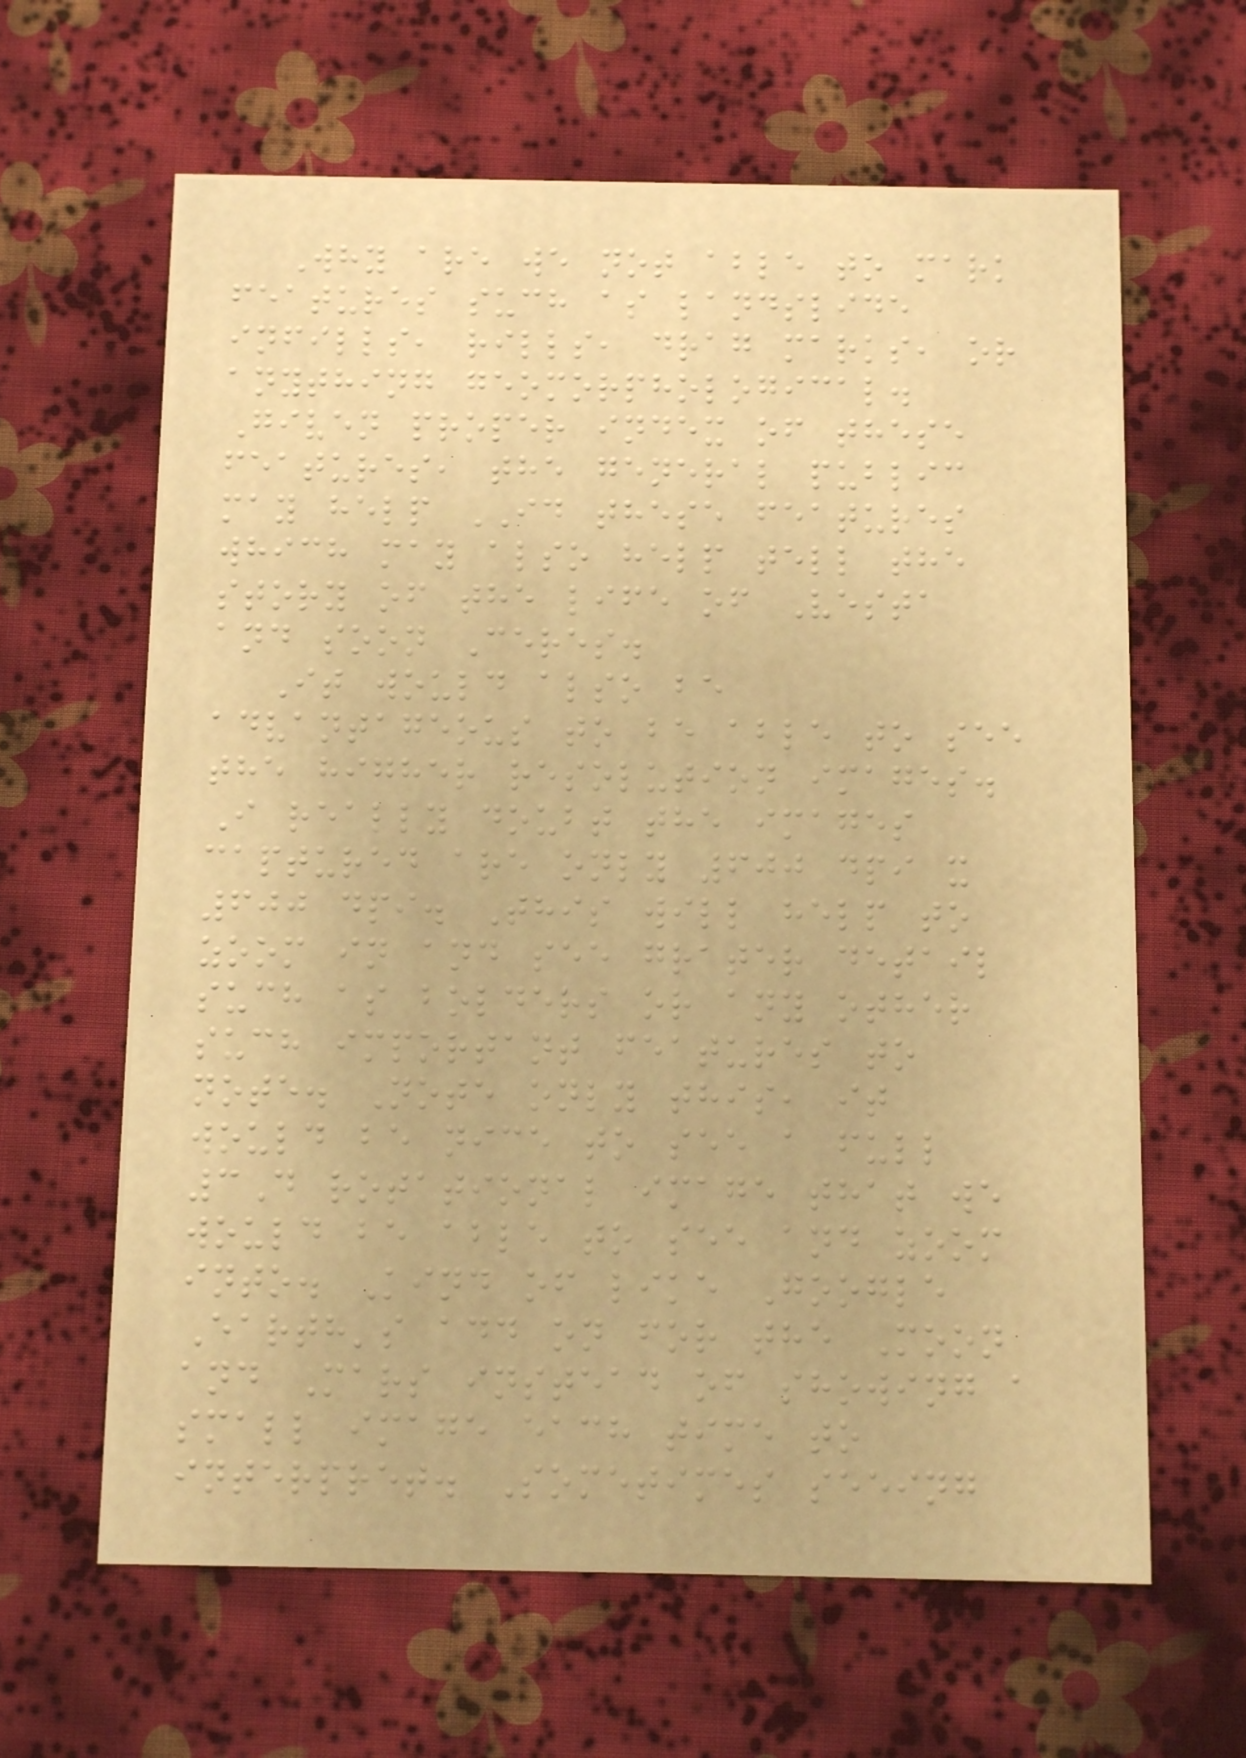Why are we not able to mark
features such as landslide
infills, rills, drag marks, or
anything geomorphological.
Given proper index of these
features, the general public
may help ID these features
which may also help tell the
story of the life of Vesta
and soon Ceres.
It would also be
advantageous to be able to see
the higher resolution images.
I really doubt the images
captured are only 600 dpi x
600 dpi. This will help to
zoom in and see grater detail
such as bolders or any other
such important features to
note. Note only this, it
would be nice to see a full
3D rotational image that we
would be able to see and zoom
into. Kind of like Google
Earth's add on for the Moon
and Mars instead of showing a
small image each time to
interpret. Sometimes seeing
